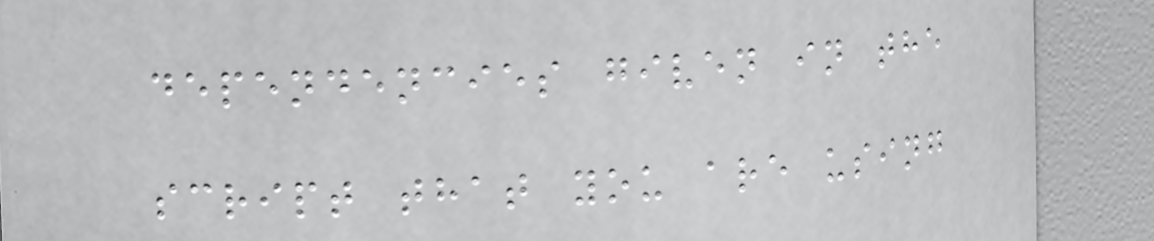dependencies given in the
script that you are using
